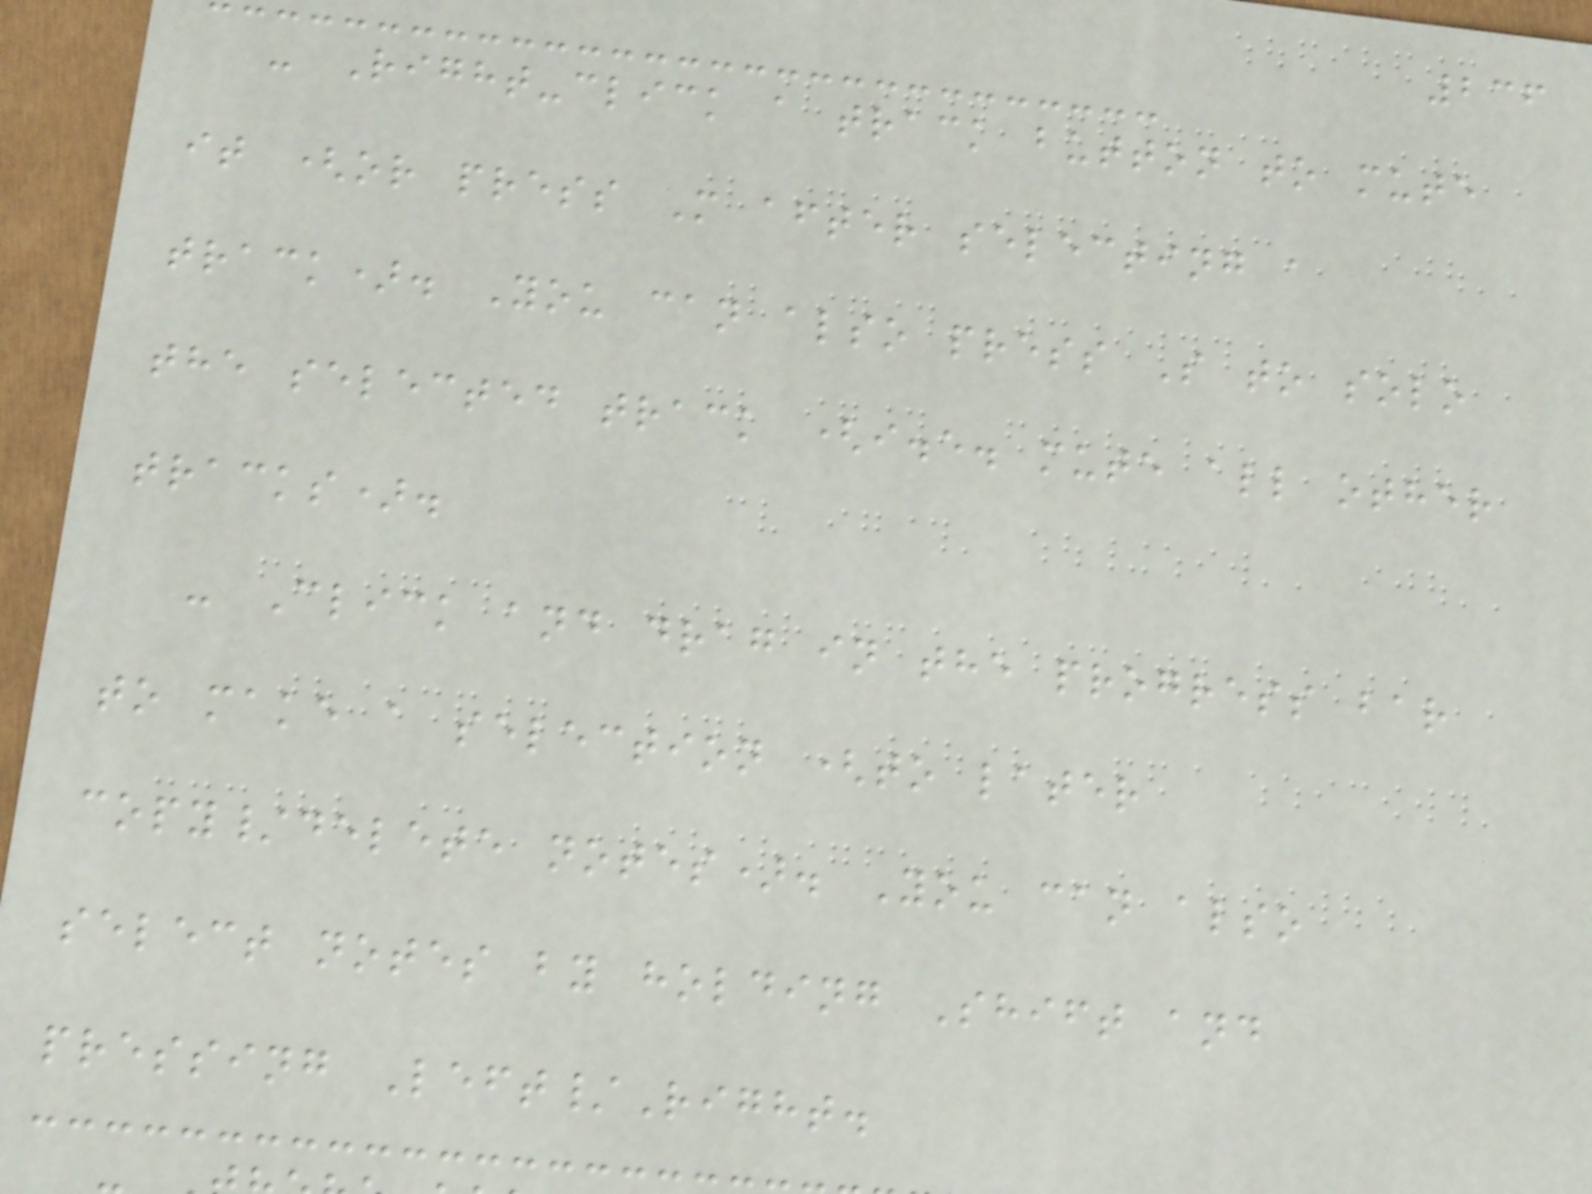236
- Right-click a track button to mute
it (or press M after selecting a
track). You can also press S to solo
the selected track (i.e. mute all other
tracks).
- Click and drag in the progress bar
to make a selection (to later
copy/delete notes). You can also
select notes by holding Shift and
pressing Left/Right.
